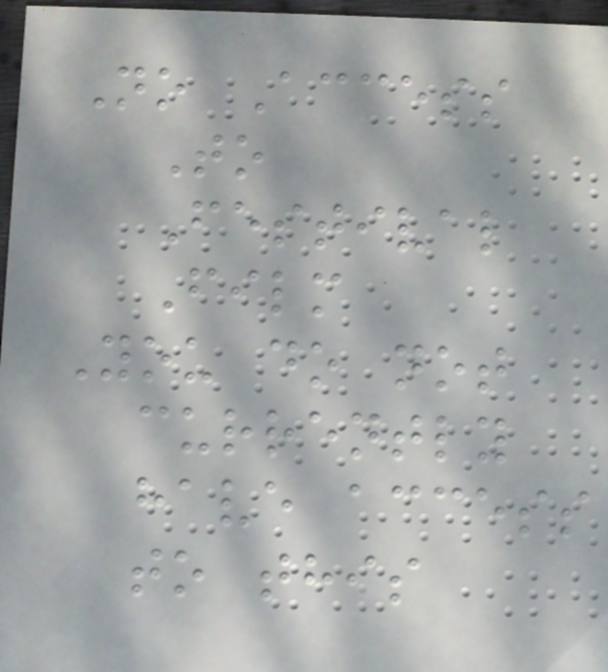No Access
To
Festival
Film
You do not
currently
have access
to this
